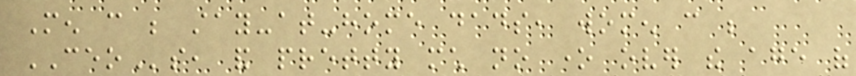Men can be stay-at-home dads, women can be
CEOs, and pretty much no one over the age of
